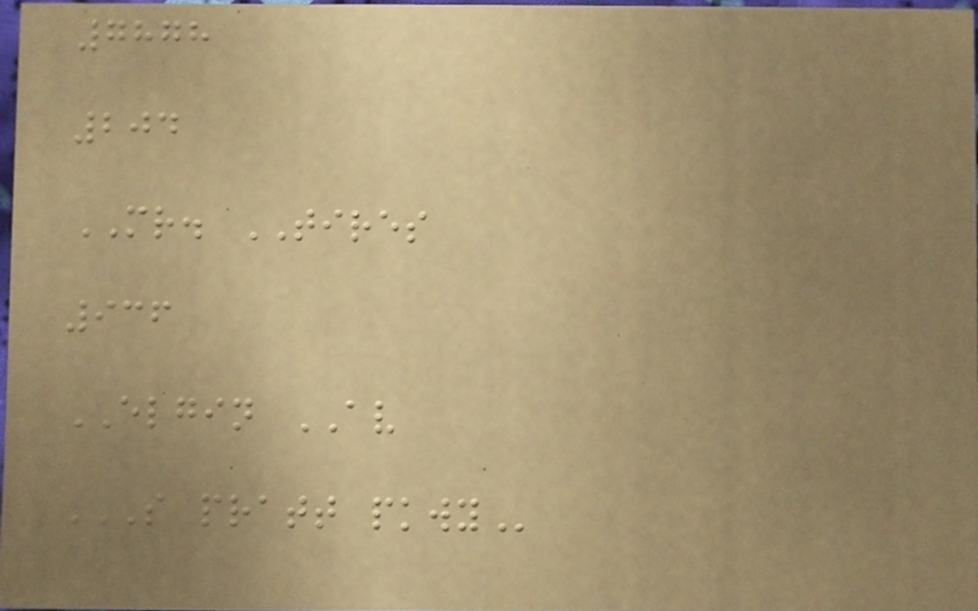7878
204
MR. TIRES
936
ELGIN AV
S PRATT PKWY
